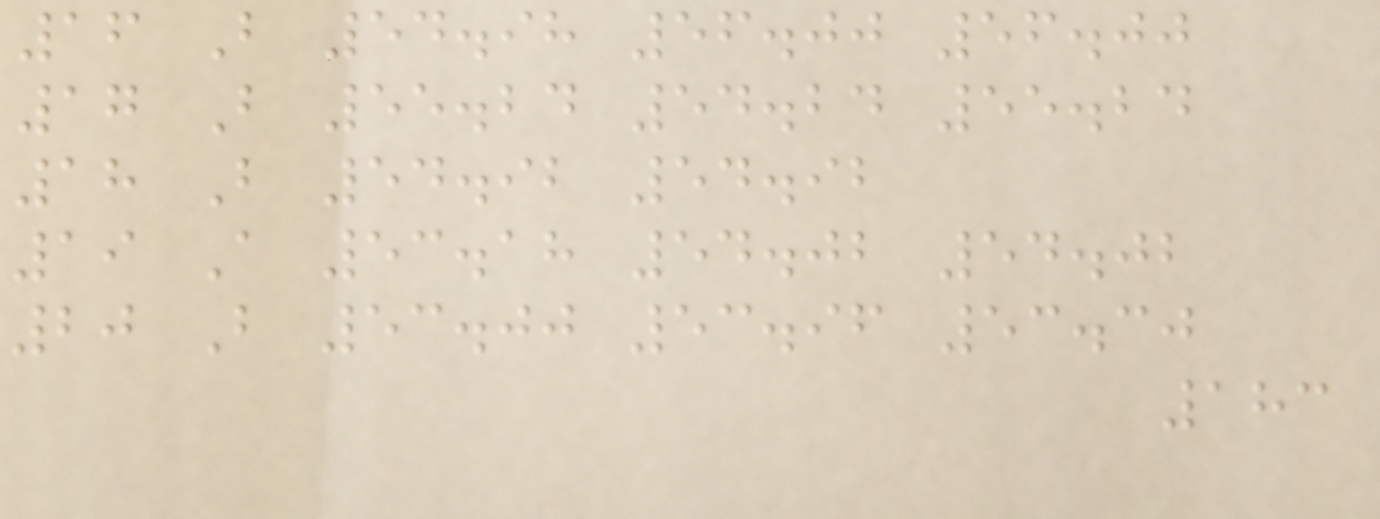16 B 54.98 56.00 56.00
17 B 55.24 54.24 55.24
18 B 54.92 54.92
19 A 53.18 54.02 54.02
20 B 53.00 53.96 53.30
183
